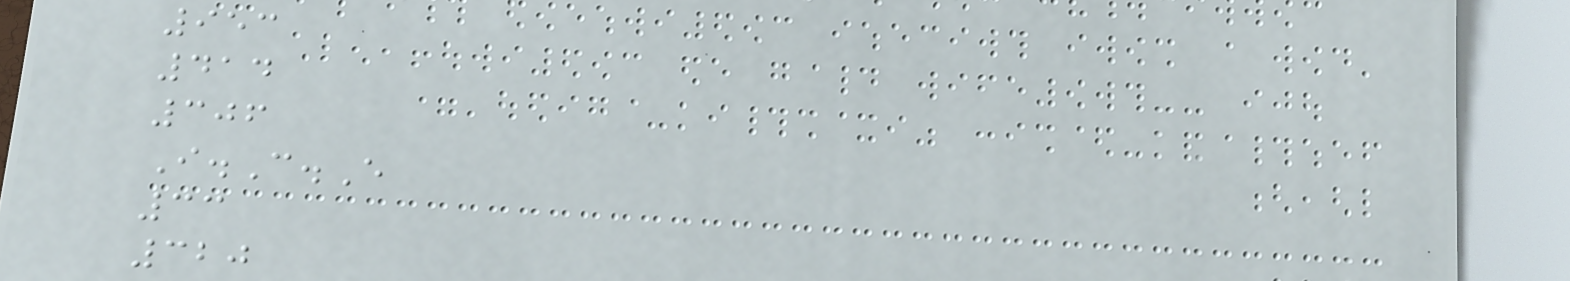953
414
306
I.C.E
33
320
